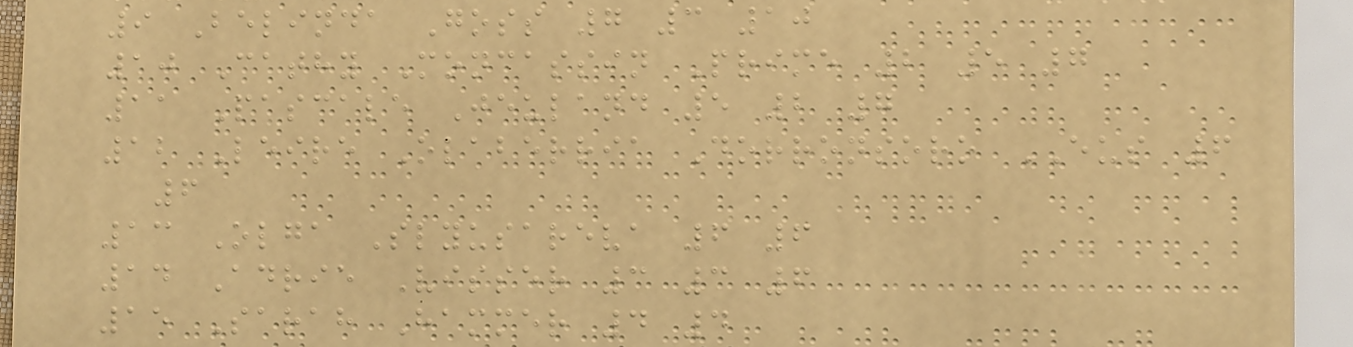9 Belinda Goss 7 3 10
10 Cathy Moncassin Prime 2 5 7
11 Pascale Jeuland 5 2 7
12 Leire Olaberria Dorronsoro EUS 6
6
13 Olga Slyusareva 6 6
14 Adrie Visser 3 3 6
15 Sarah Hammer 4 4
